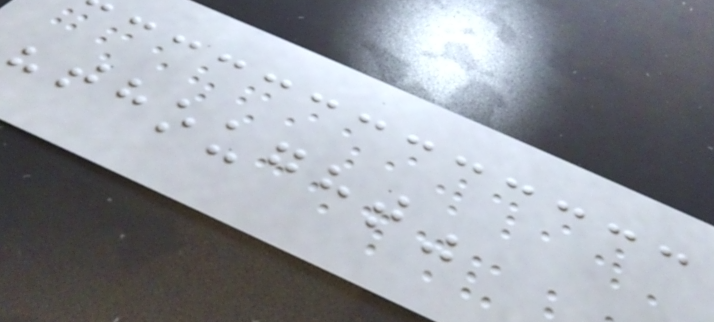"thought"
